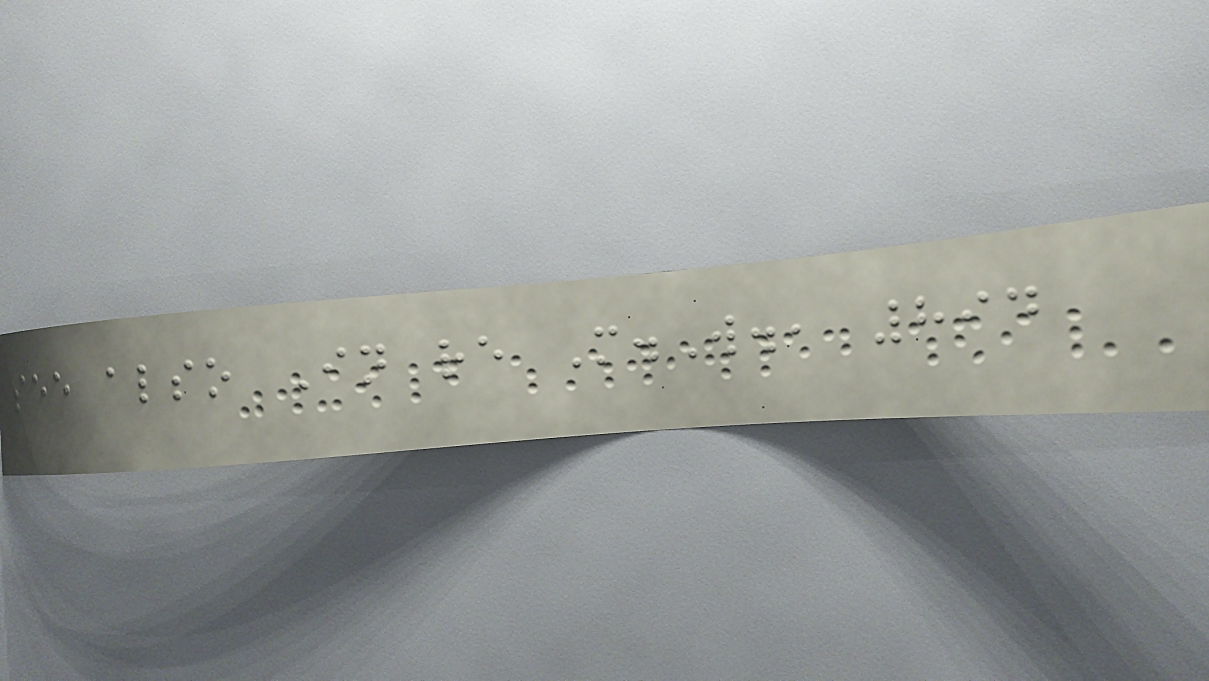see also In re M.W., 894
